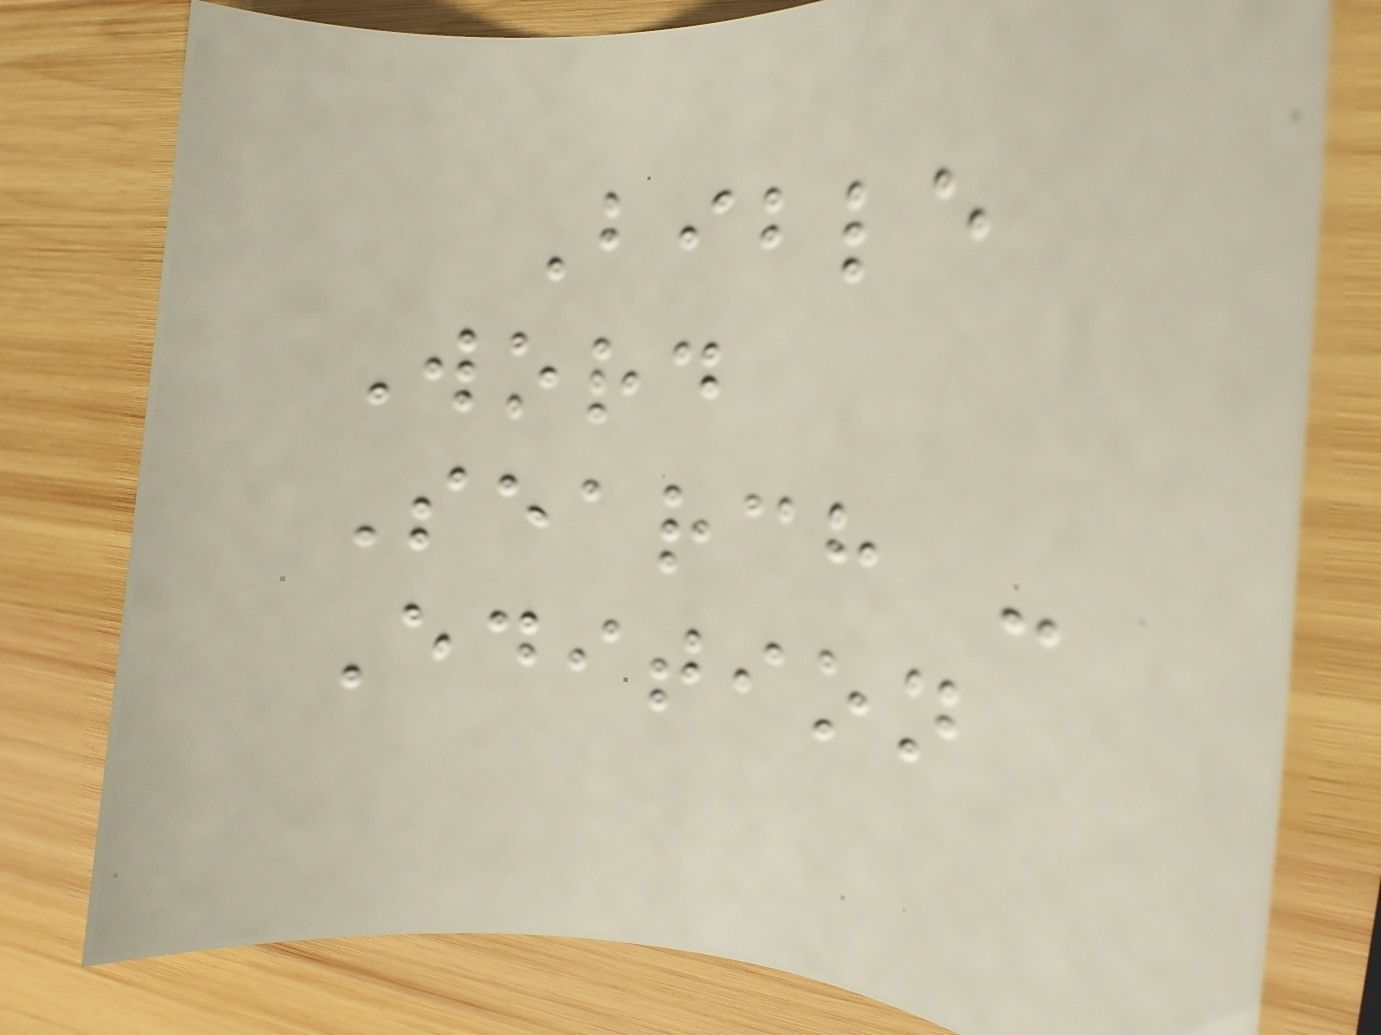Bible
Word
Search -
Edition
